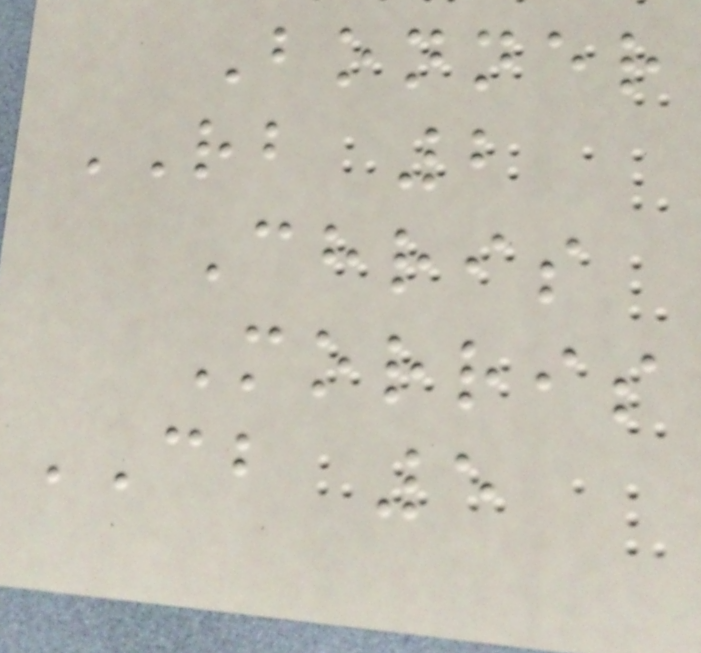Bonner
RB 2
Chris
Morris
CB 5
